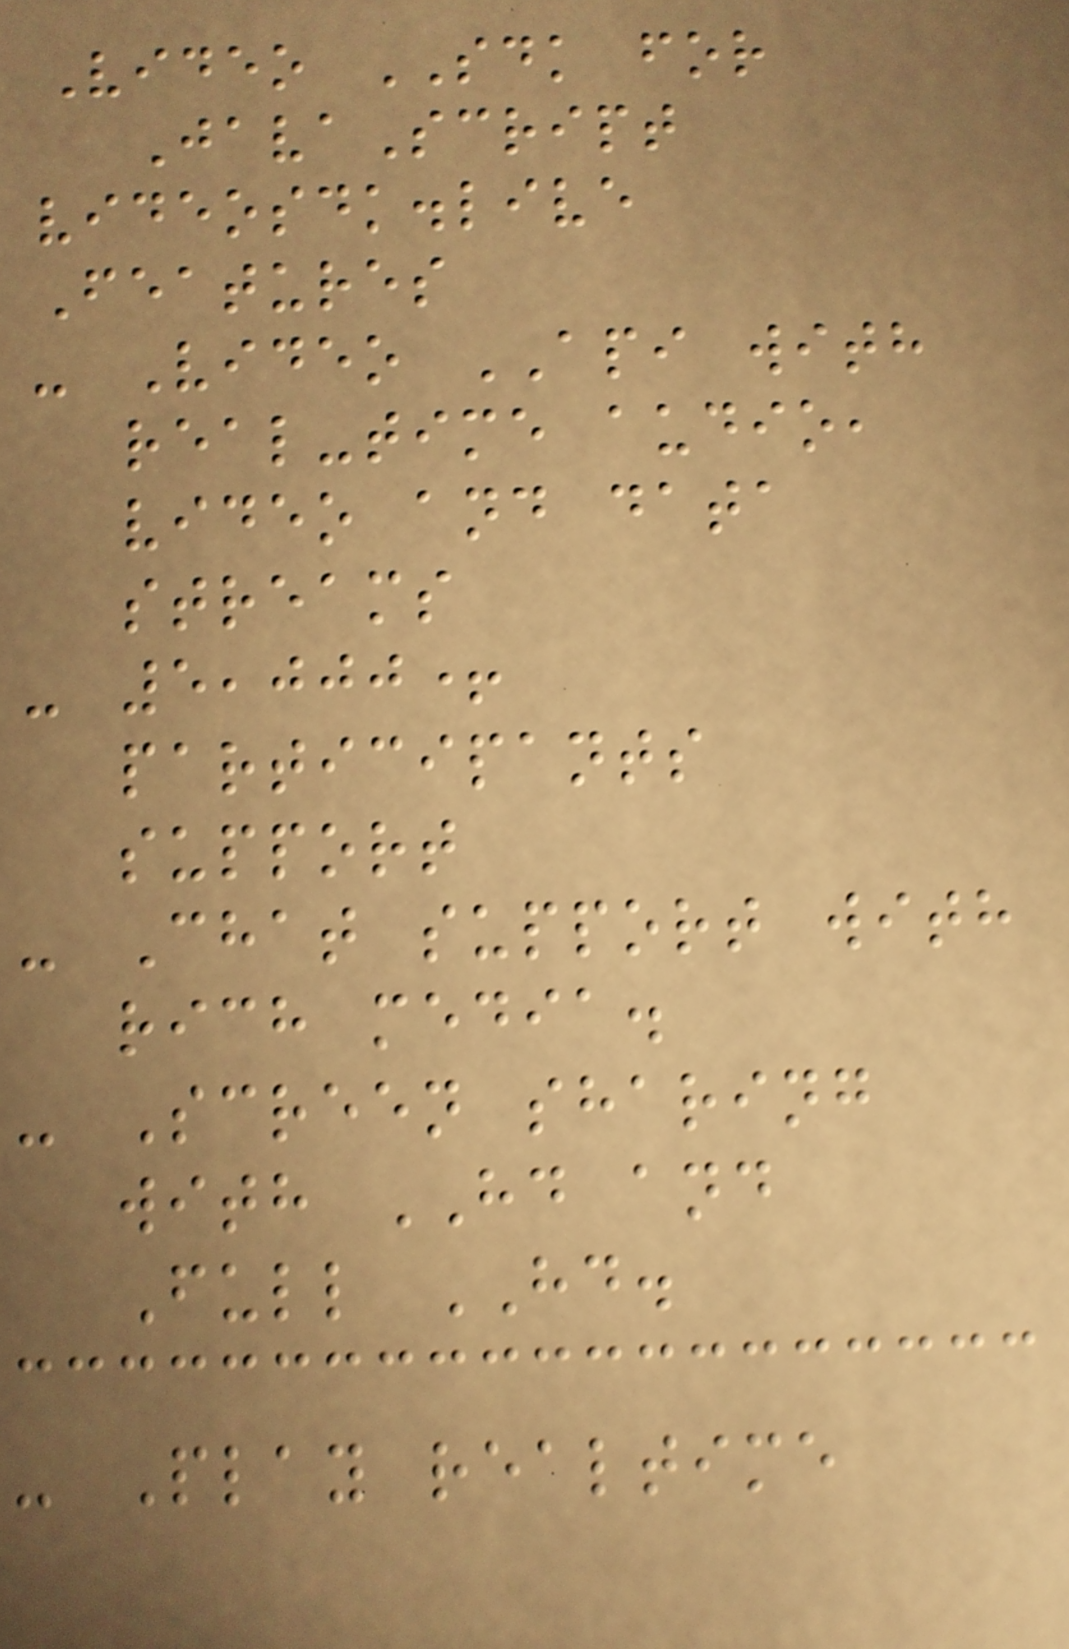Video SDK for
JavaScript
videosdk.live
Features
- Video API with
real-time audio,
video and data
streams
- 5,000+
participants
support
- Chat support with
rich media.
- Screen sharing
with HD and
Full HD.
- Play realtime
